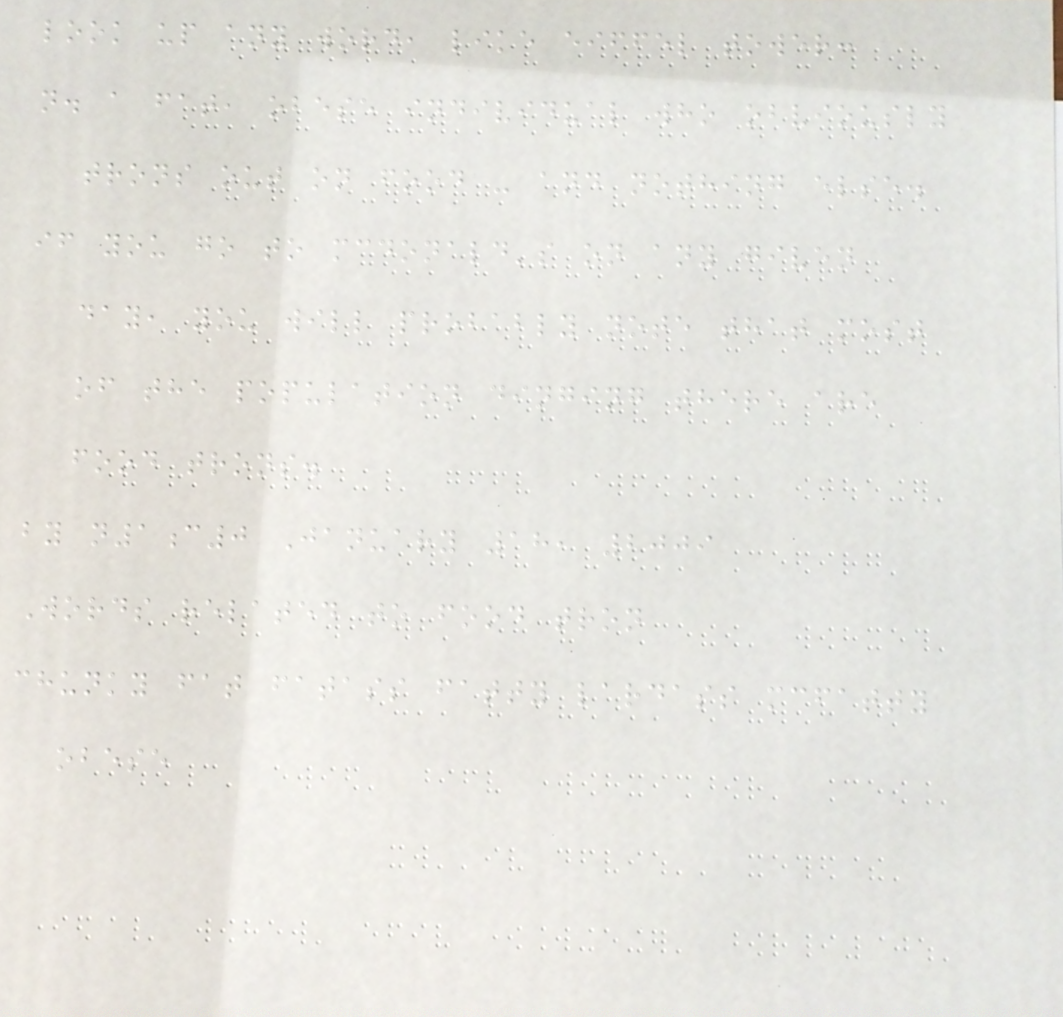look up any word, like eiffel tower:
n. a fat, obese individual who obviously
trons out on food - and nothing else.
if you go to mcdonald's on any given
day, you will probably note that most
of the population dinging there are
food trons.
by n1c0 January 18, 2009
Words related to food tron
chunky fat fatass fatty lardass mcfatty
obese
